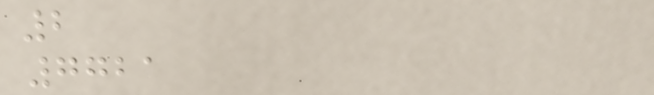2
7721
